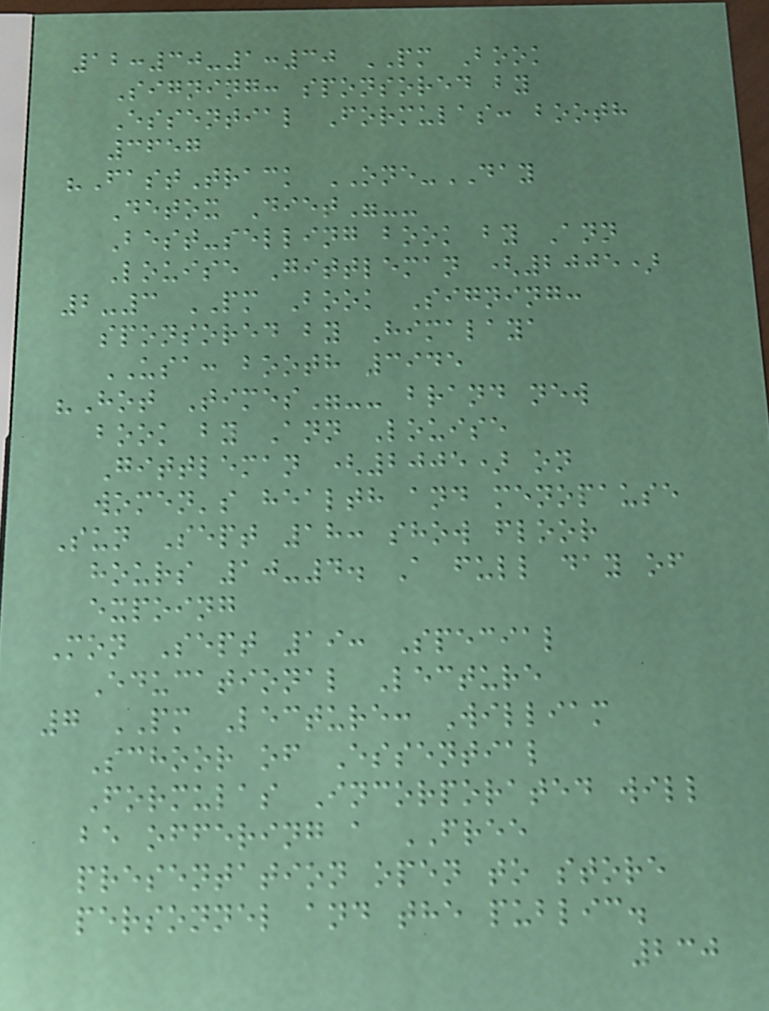12:30-1:30 PM Book
Signing: sponsored by
Essential Formulas: booth
3657
"FastTrack ONE-DAY
Detox Diet"--
Best-selling book by Ann
Louise Gittleman (2005)
2-3 PM Book Signing:
sponsored by Himalaya
USA: booth 3945
"Hot Times"-- brand new
book by Ann Louise
Gittleman (2005) on
women's health and menopause
Sun Sept 18: show floor
hours 10-4. A full day of
expoing
Mon Sept 19: Special
Educational Lecture
7 PM Lecture: William
Schoor of Essential
Formulas Incorporated will
be offering a FREE
presentation open to store
personnel and the public.
230
